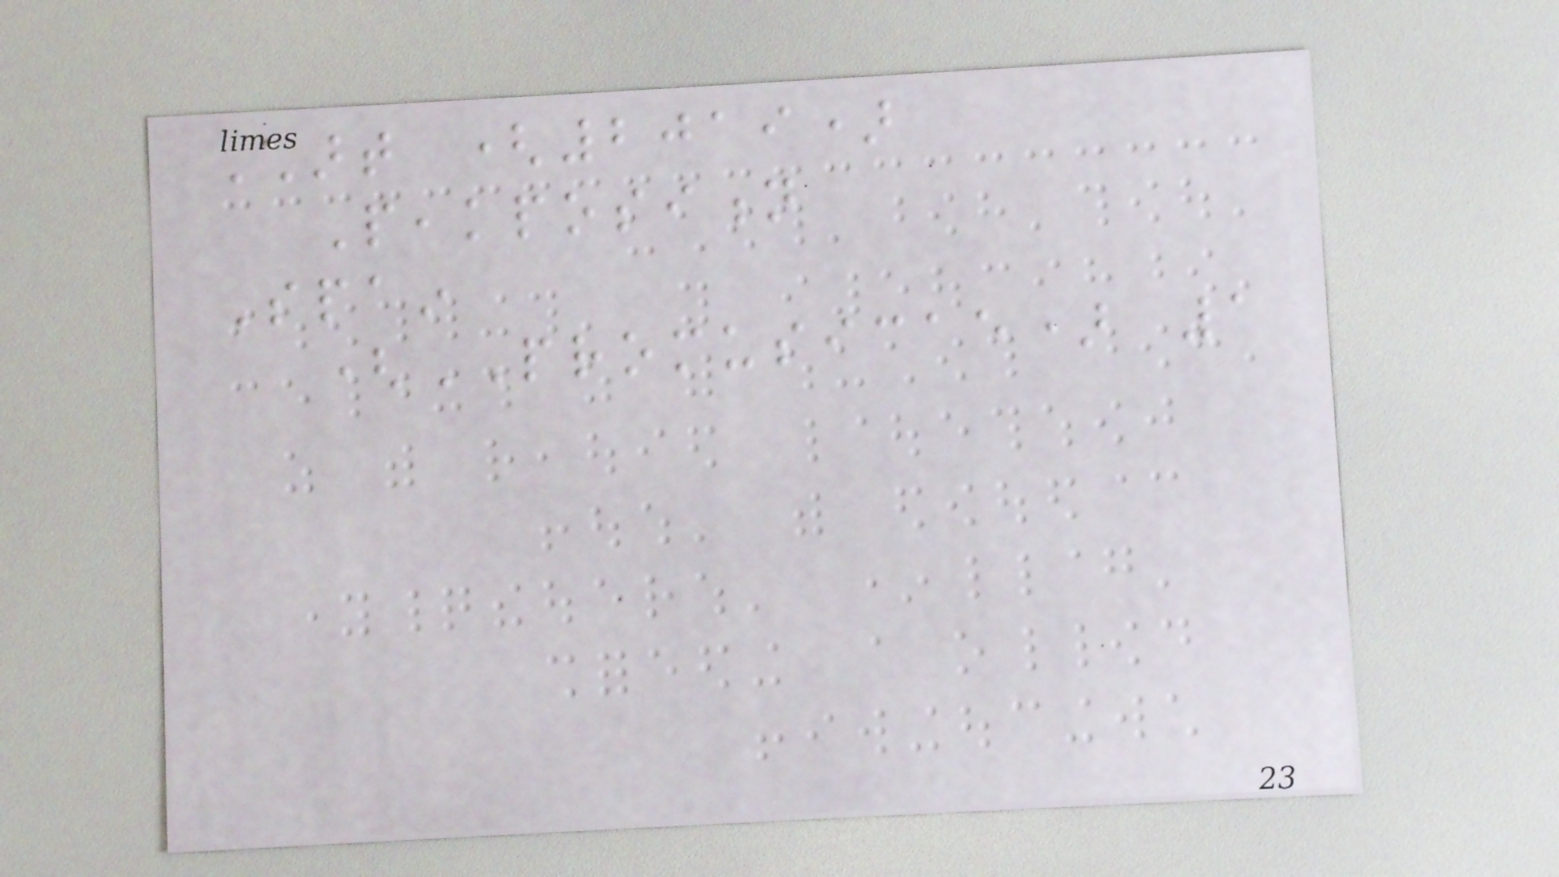Chart (2019)
Peakposition
Spain
(PROMUSICAE) 1
